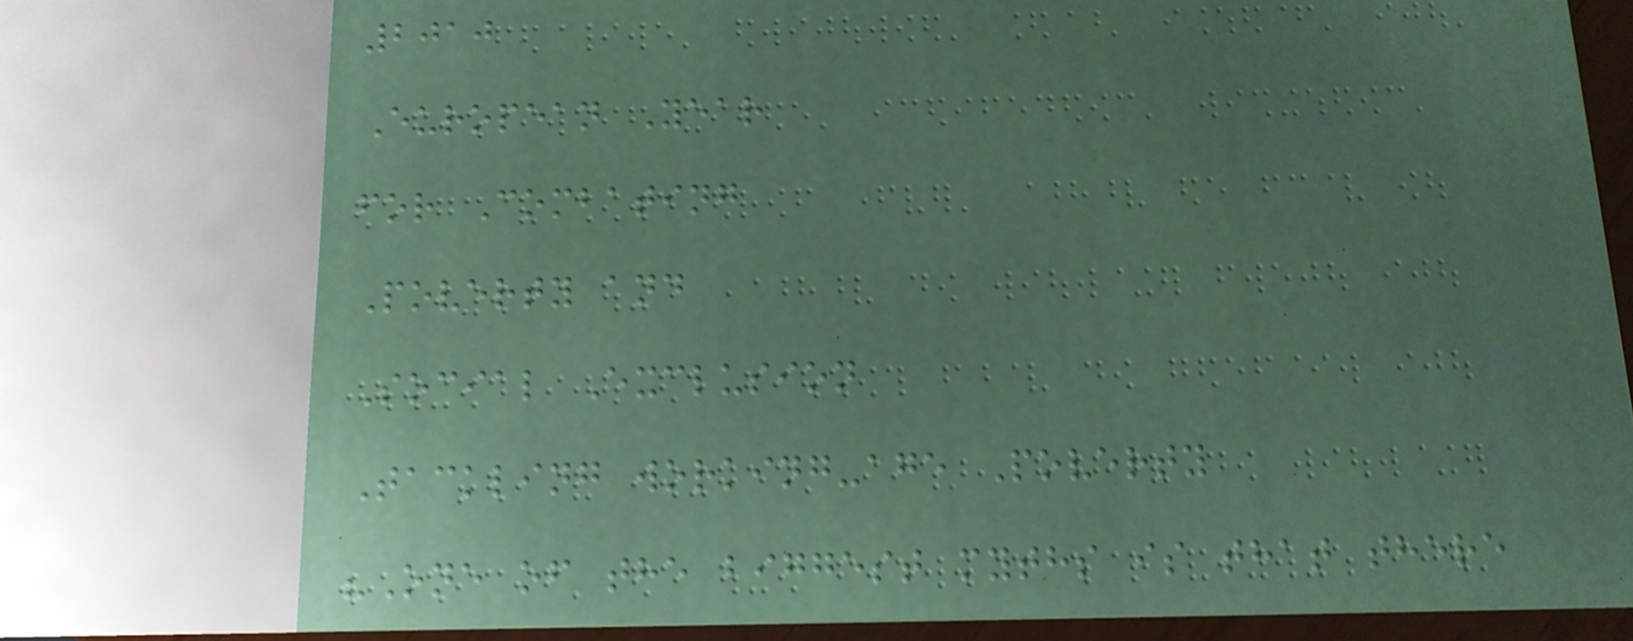2010
European Year
for Combating
Poverty and
Social Exclusion
Tackling working-age Poverty
"One of the biggest myths is that there
